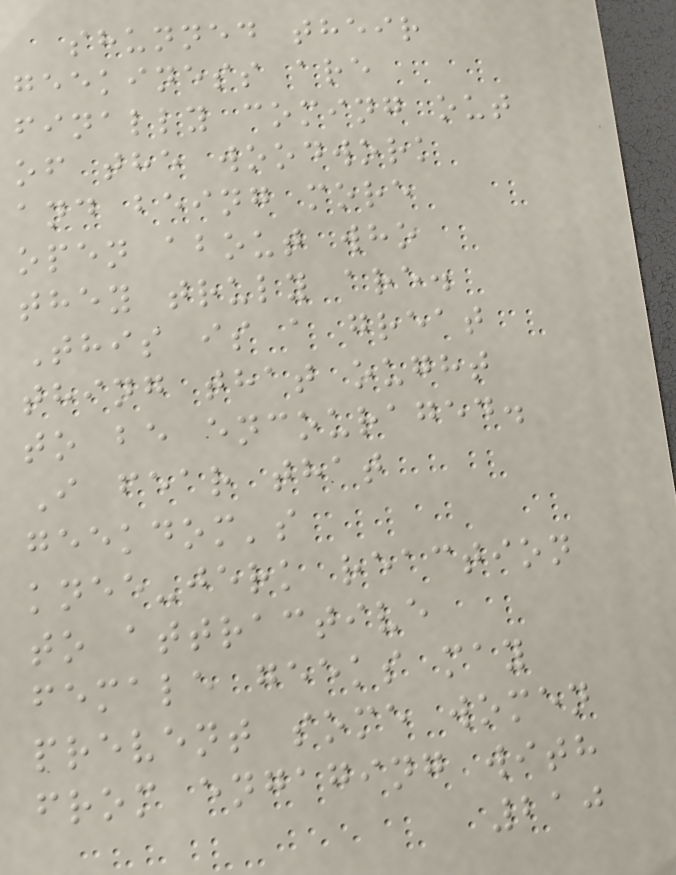shunned their
geekiness are
finally coming out
of the woodwork
and being more
open about who
they truly are.
This is a great
thing that ought
to be encouraged.
I fear that
geekdom's
knee-jerk reaction
to attractive
female geeks may
prevent some women
from engaging with
210
